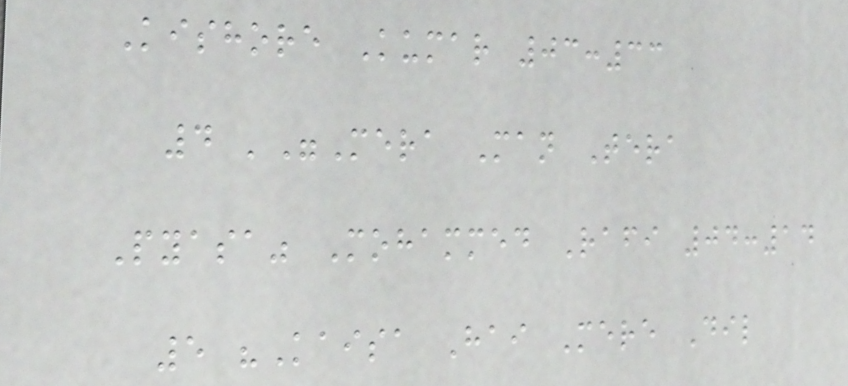Kishore Kumar 03:33
4 '"Mera Man Tera
Pyasa" Mohammed Rafi 04:14
5 "Kaisa Hai Mere Dil
